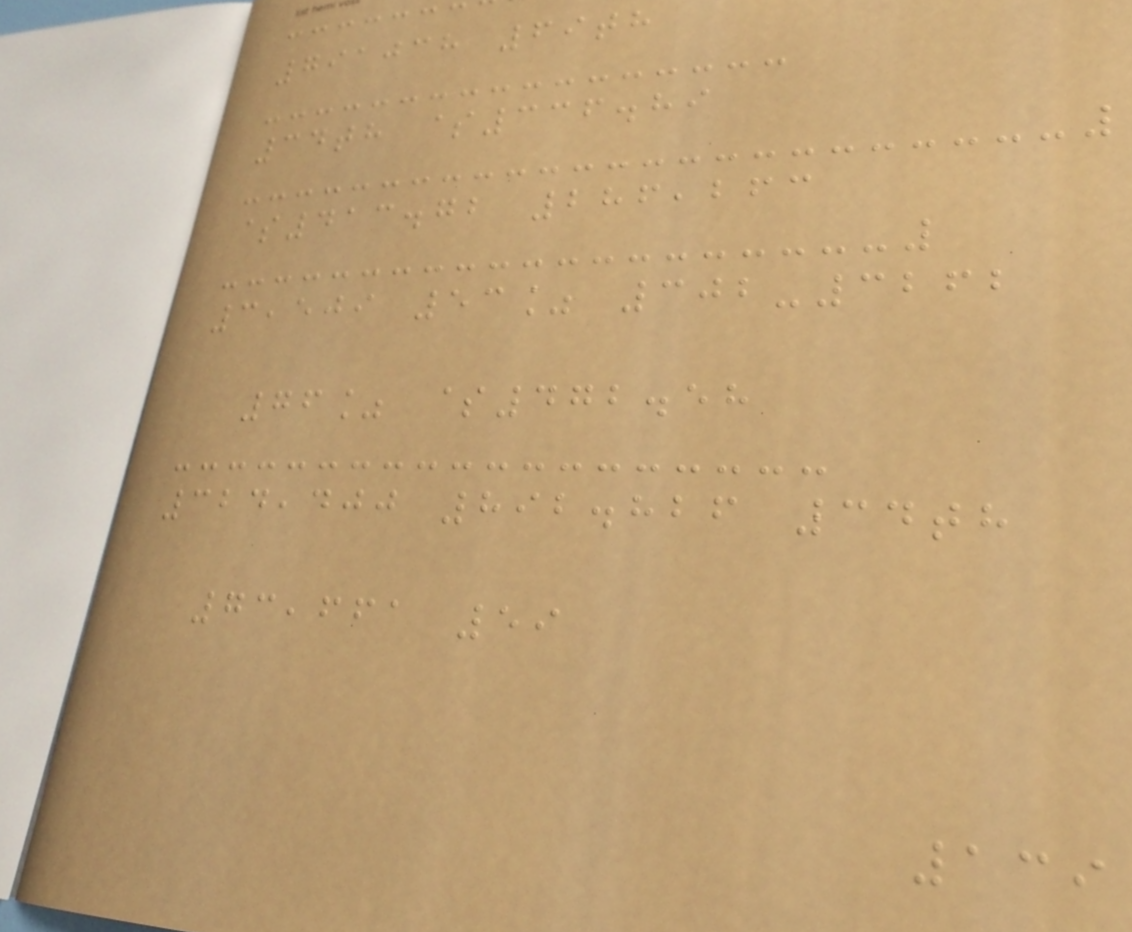791038 69th
34th $336.89
$413.72 286,263
3,509 53% 302-3262
76% $472.58
324,400 892.826 34th
73,661 59
139
